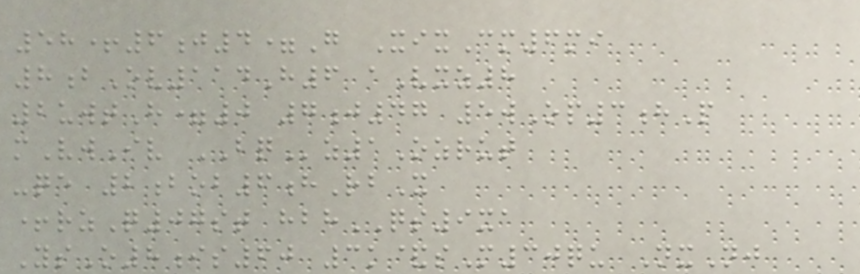58+6j4=G XixCm6mi
8bOv114H6 aVxz8
2uwtH=0 7j47 5wOp3hP
mVwIv BQz1Ozrut
-qe 2bob6hRbX
+rzQ07st hbhQS9xa
YsO8is60 3k&sM30qu NxNj
